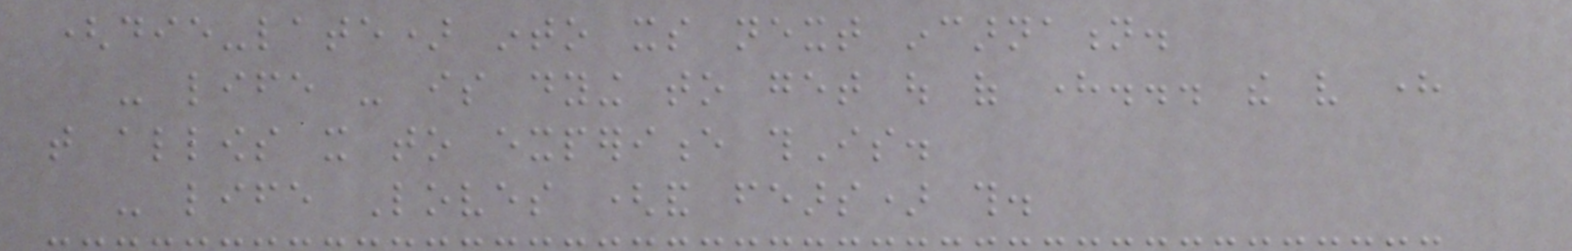(die-late) into its next incarnation.
- life - is dying to get out of here... the very here
that allows it to experience thIs.
- life Loves (and fears) this.
